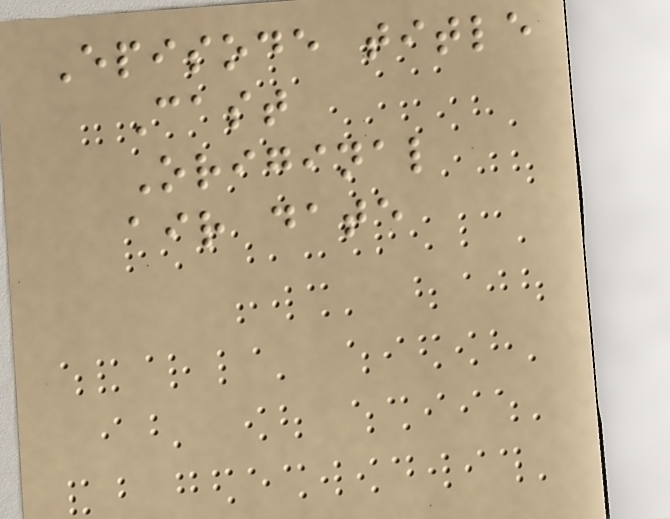Episode title
Cast
Original
air date
